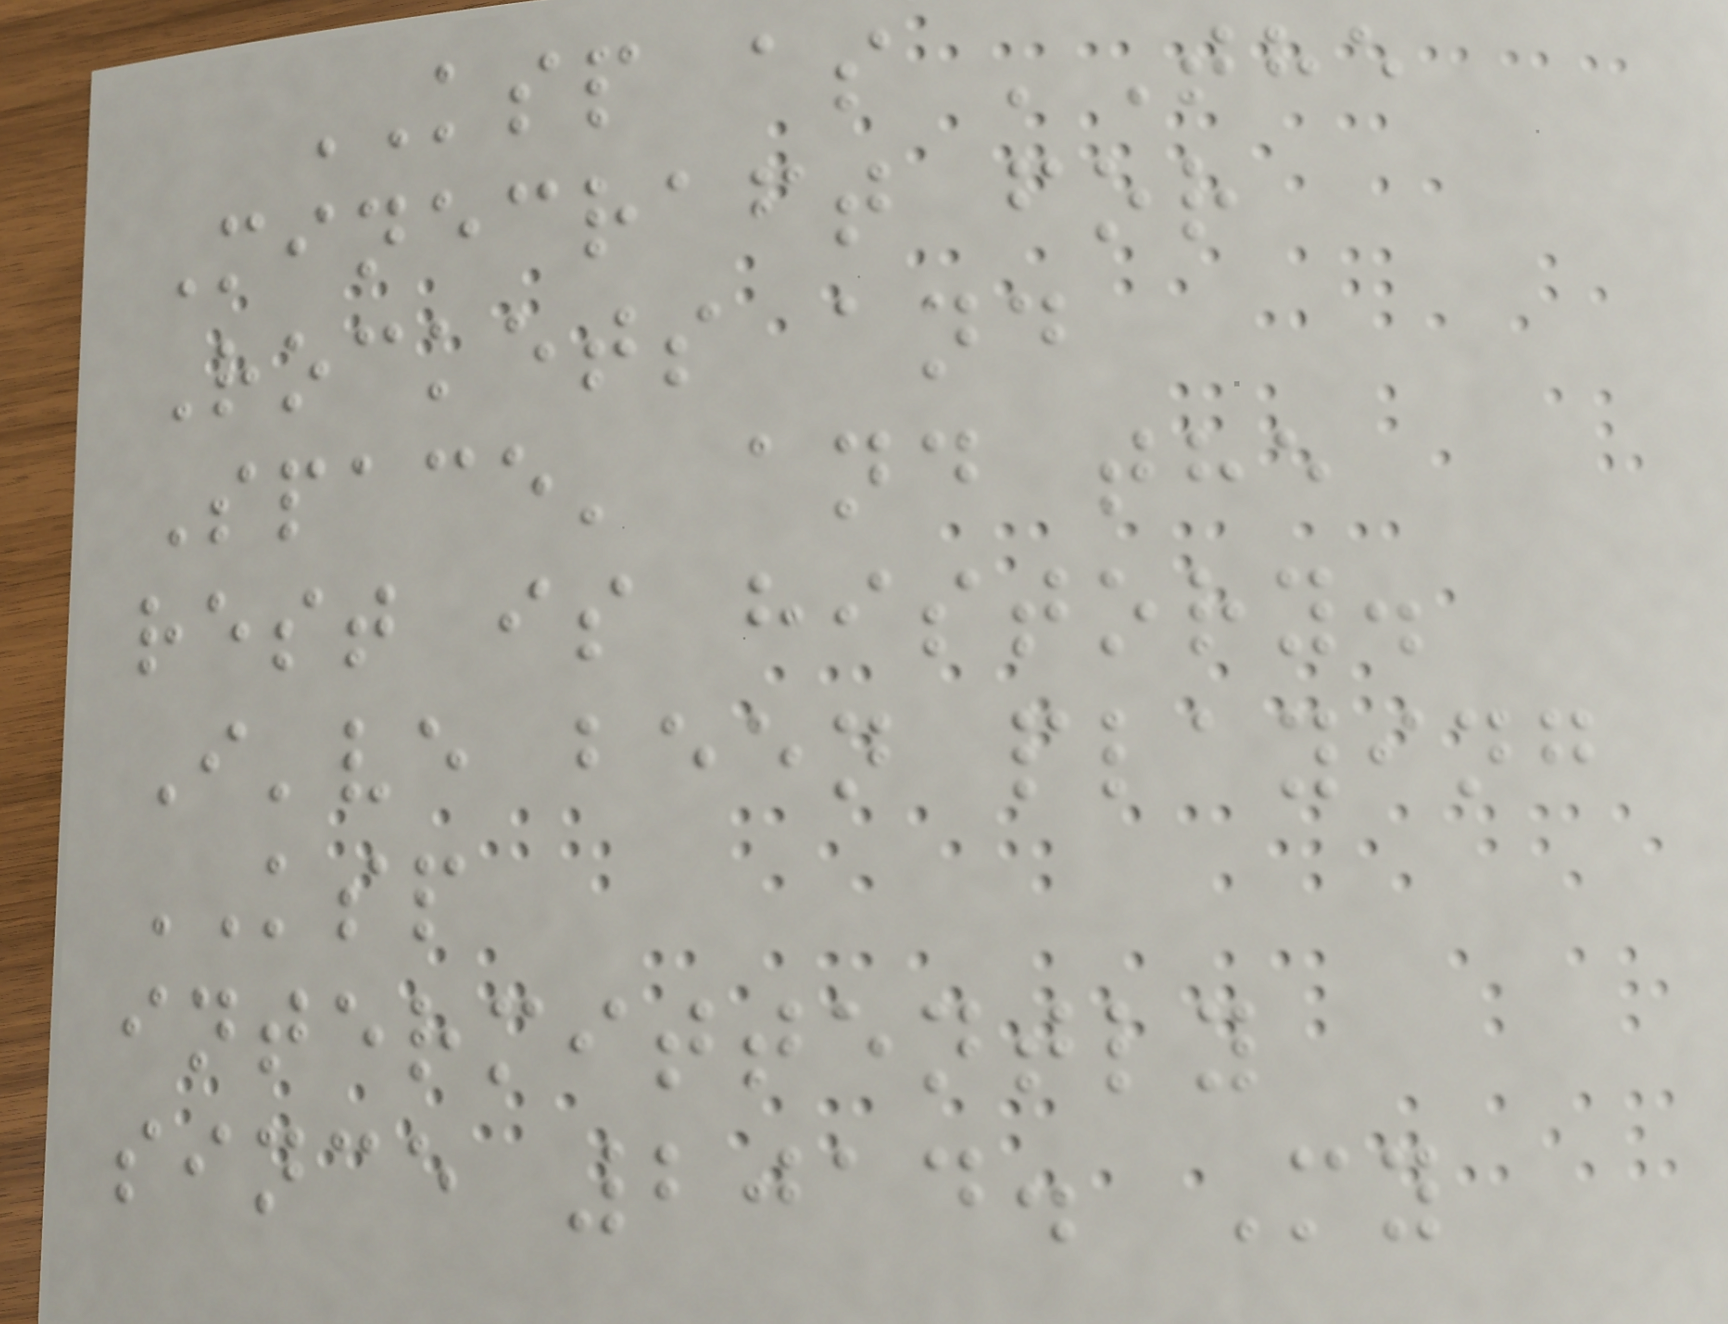KSP as 'The
Minecraft for
Rockets and
Space' and the
rest is history.
I've been playing
KSP
intermittently
since 2014. My
